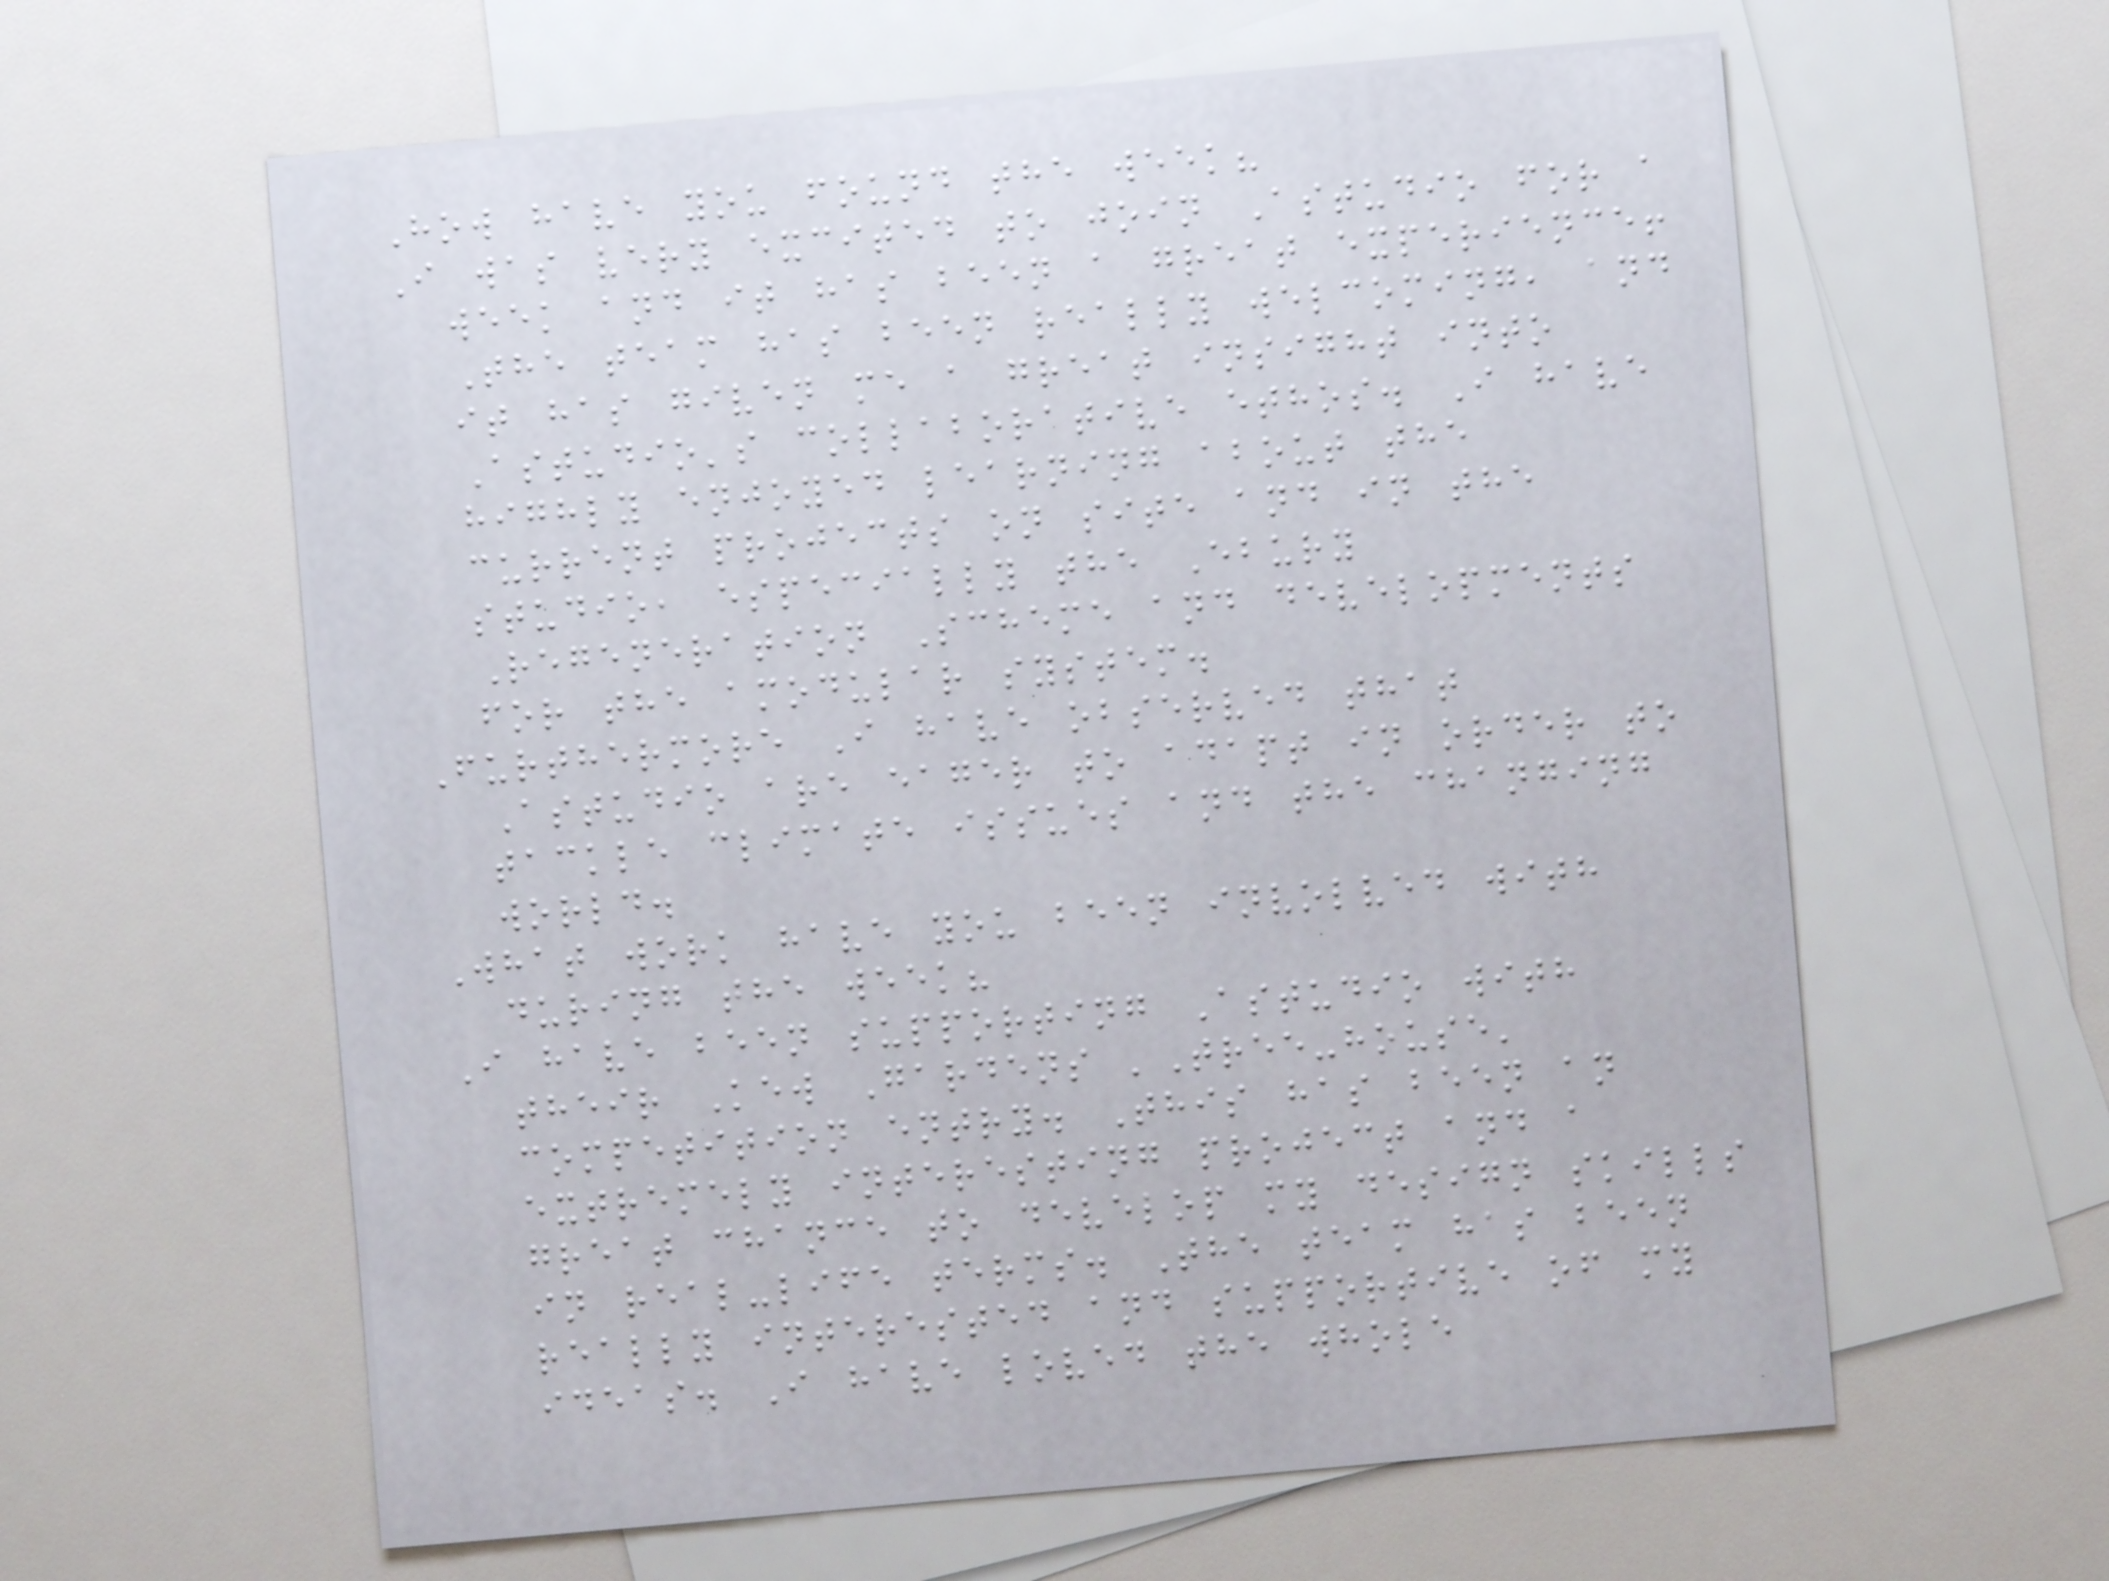How have you found the week?
I was very excited to join Astudio for a
week and it has been a great experience!
The team has been really welcoming, and
it has given me a great insight into
Astudio's collaborative ethos. I have
highly enjoyed learning about the
current projects on site and in the
studio, especially the Ebury
Regeneration Scheme and developments
for the amodular system.
Furthermore I have observed that
Astudio are eager to adapt in order to
tackle climate issues and the changing
world.
What work have you been involved with
during the week?
I have been supporting Astudio with
their Kew Gardens 'Tree-house'
competition entry. This has been an
extremely interesting project and a
great chance to develop my design skills
in real-life terms. The team has been
really interested and supportive of my
ideas. I have loved the whole
